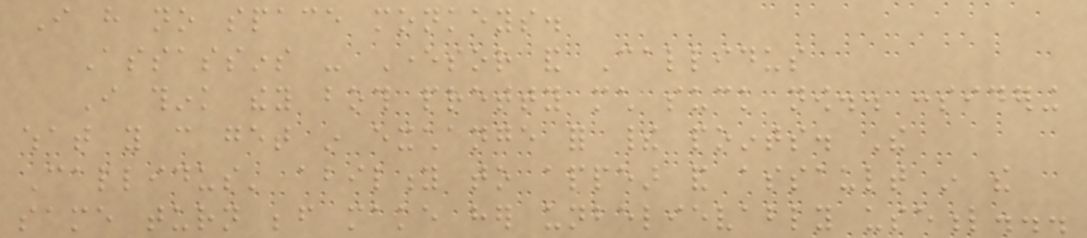I have no space monkeys.
Assassins - Eversor and Callidus
I think they both pretty much suck now.. considering
what you can get in exchange for their points. The
Callidus' ability to appear and assault in the
same turn before make her unbelievably useful...
